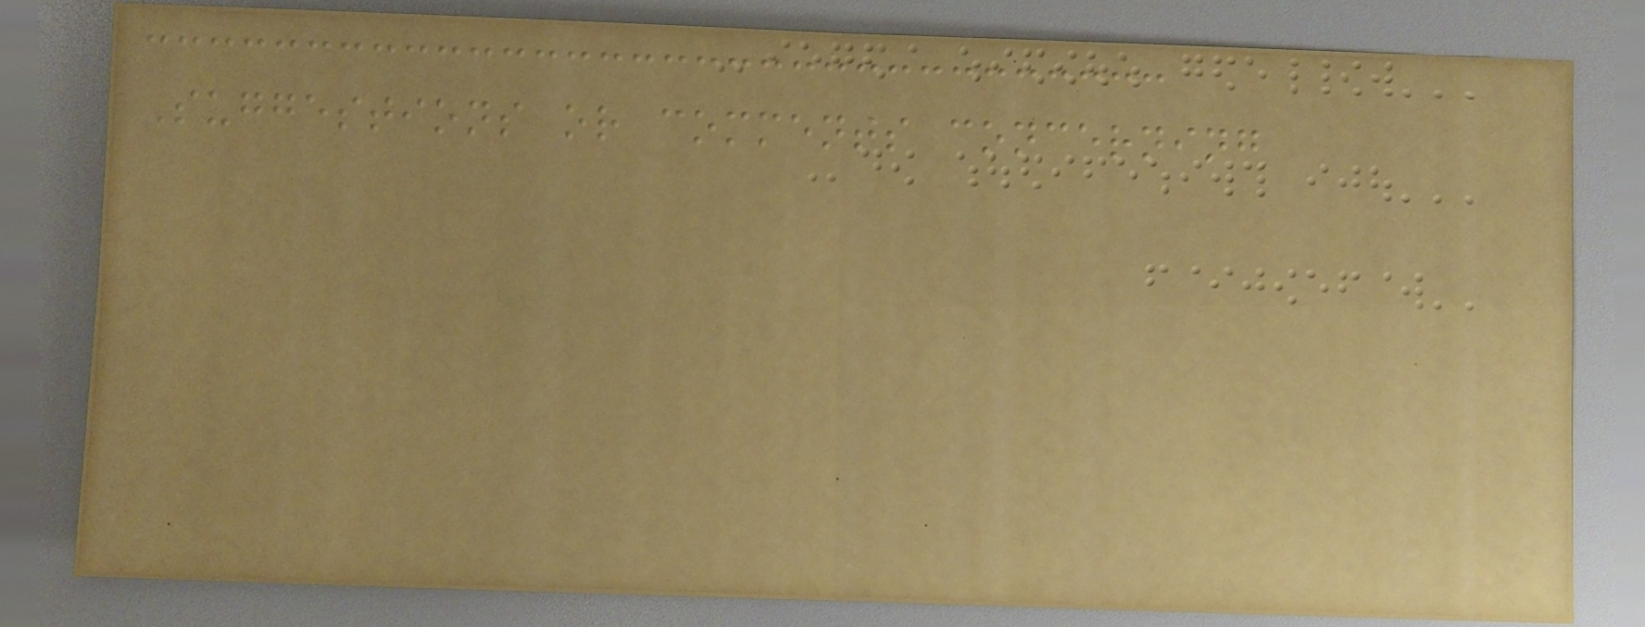Suggestions or comments concerning
